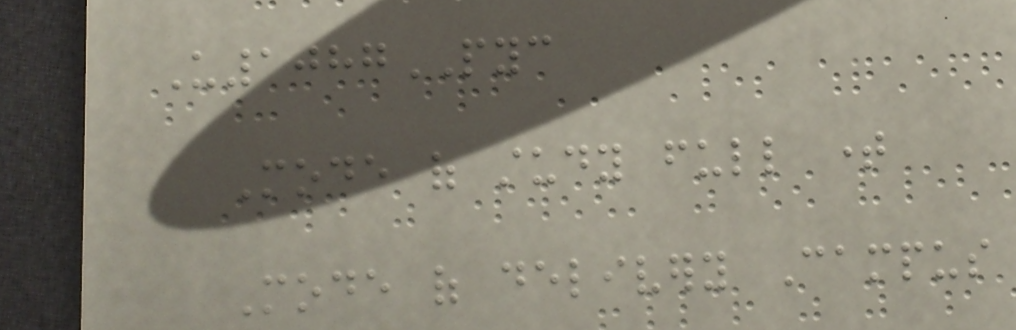U1087PYC
Mode of study full time
Mode of delivery Campus
